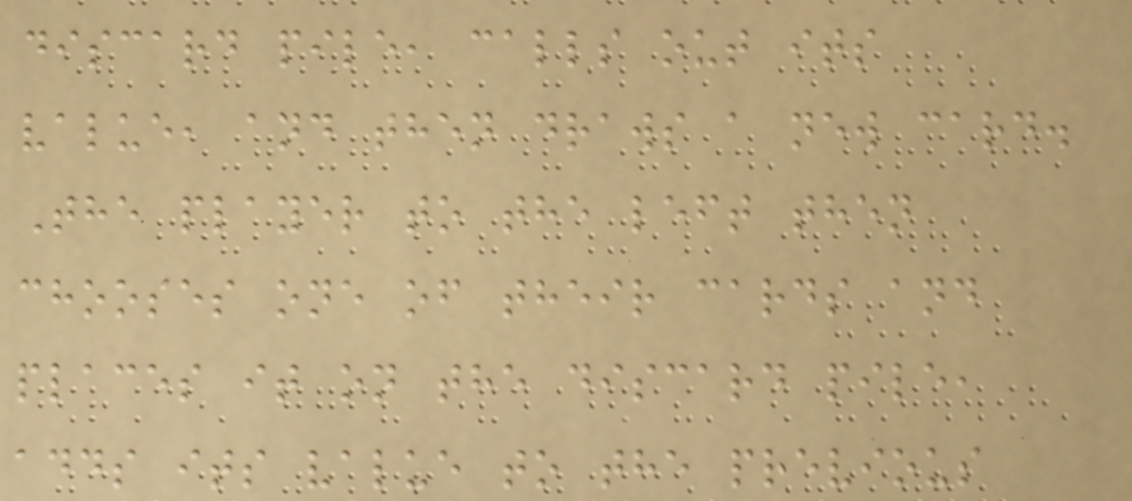discard pile, calls out its
value, and then draws a new card.
The player to the left then
chooses one of their cards and
places it on the discard pile,
adds its value to the previous
